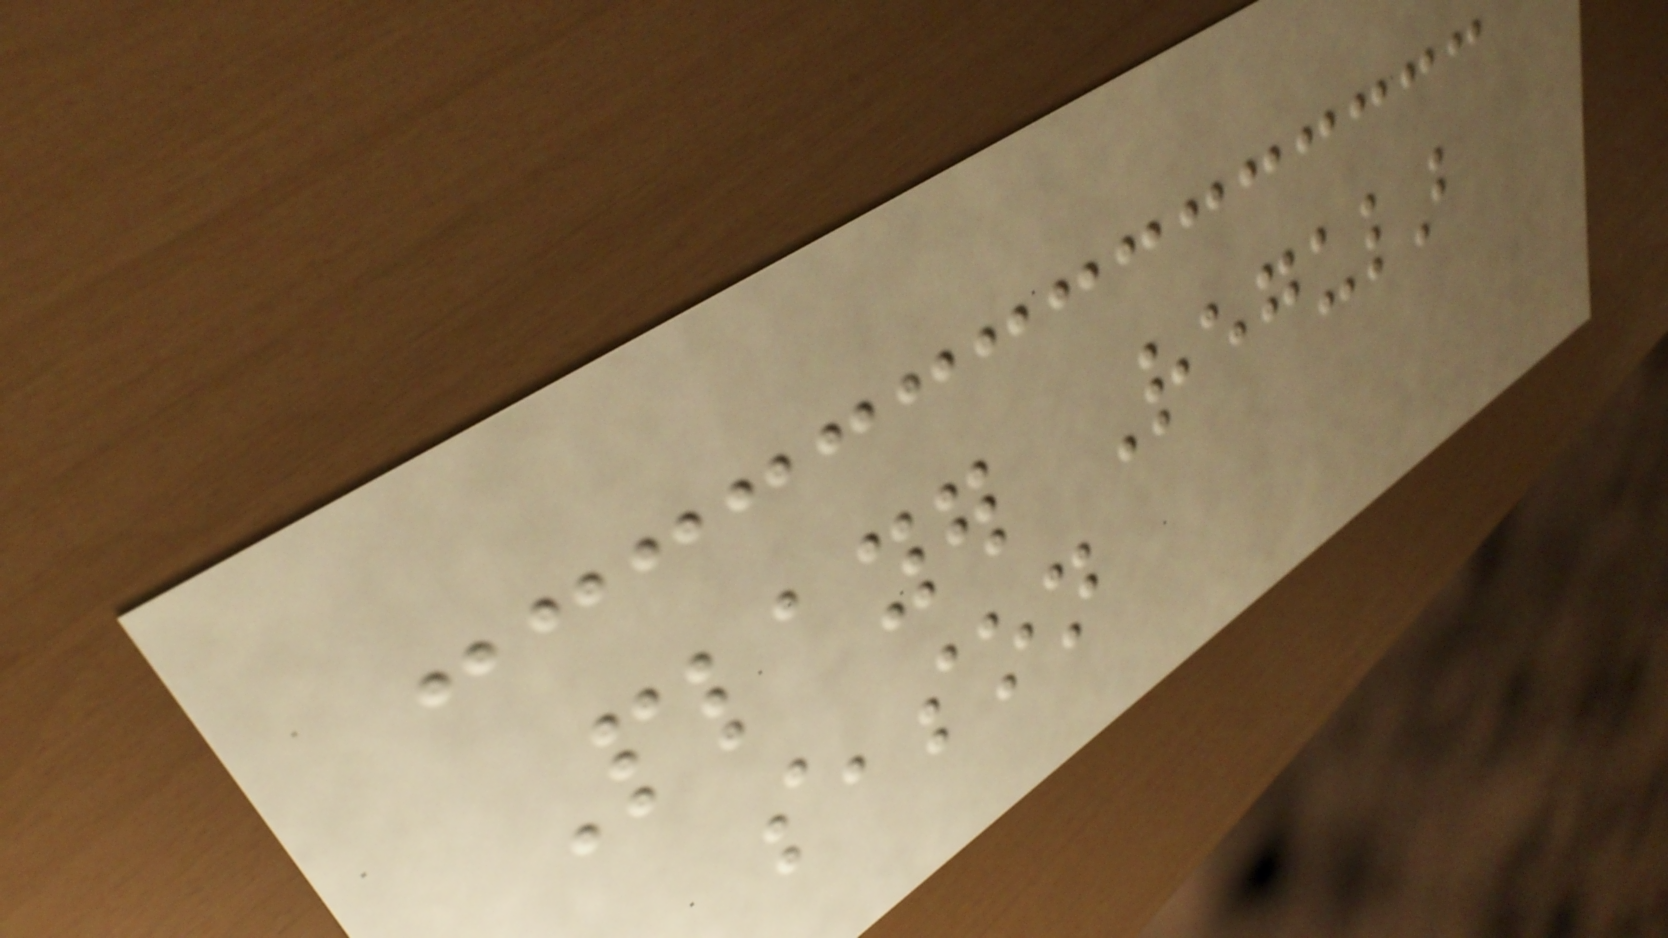Player Regular
season
